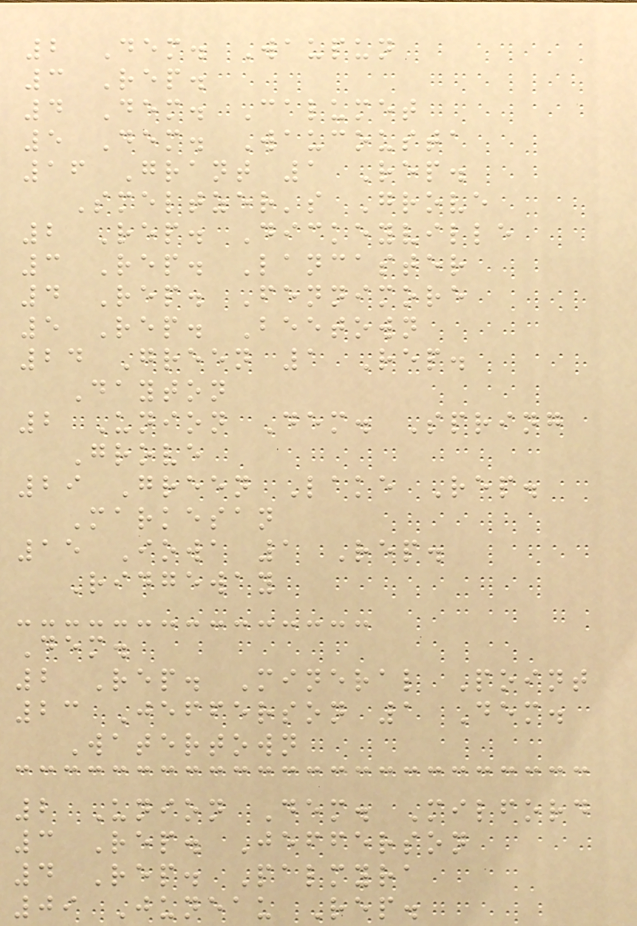2 Dem. Waupun
3 Rep.
4 Dem. Calumet
5 Dem. Waucousta
16 Grant 1 Rep.
Smeltzer's Grove
2 Rep. Dickeyville
3 Rep. Lancaster
4 Rep. Fennimore
5 Rep. Beetown
24 Green 1 Rep.
Dayton
2 Union Dem. Spring
Grove
29 Green Lake Rep.
Markesan
15 Iowa 1 Rep.
Ridgeway
Dem.
2 Rep. Mineral Point
23 Jefferson 1 Dem.
Watertown
2 Union Dem. Milford
3 Rep. Jefferson
4 Rep. Palmyra
09 Juneau Rep.
